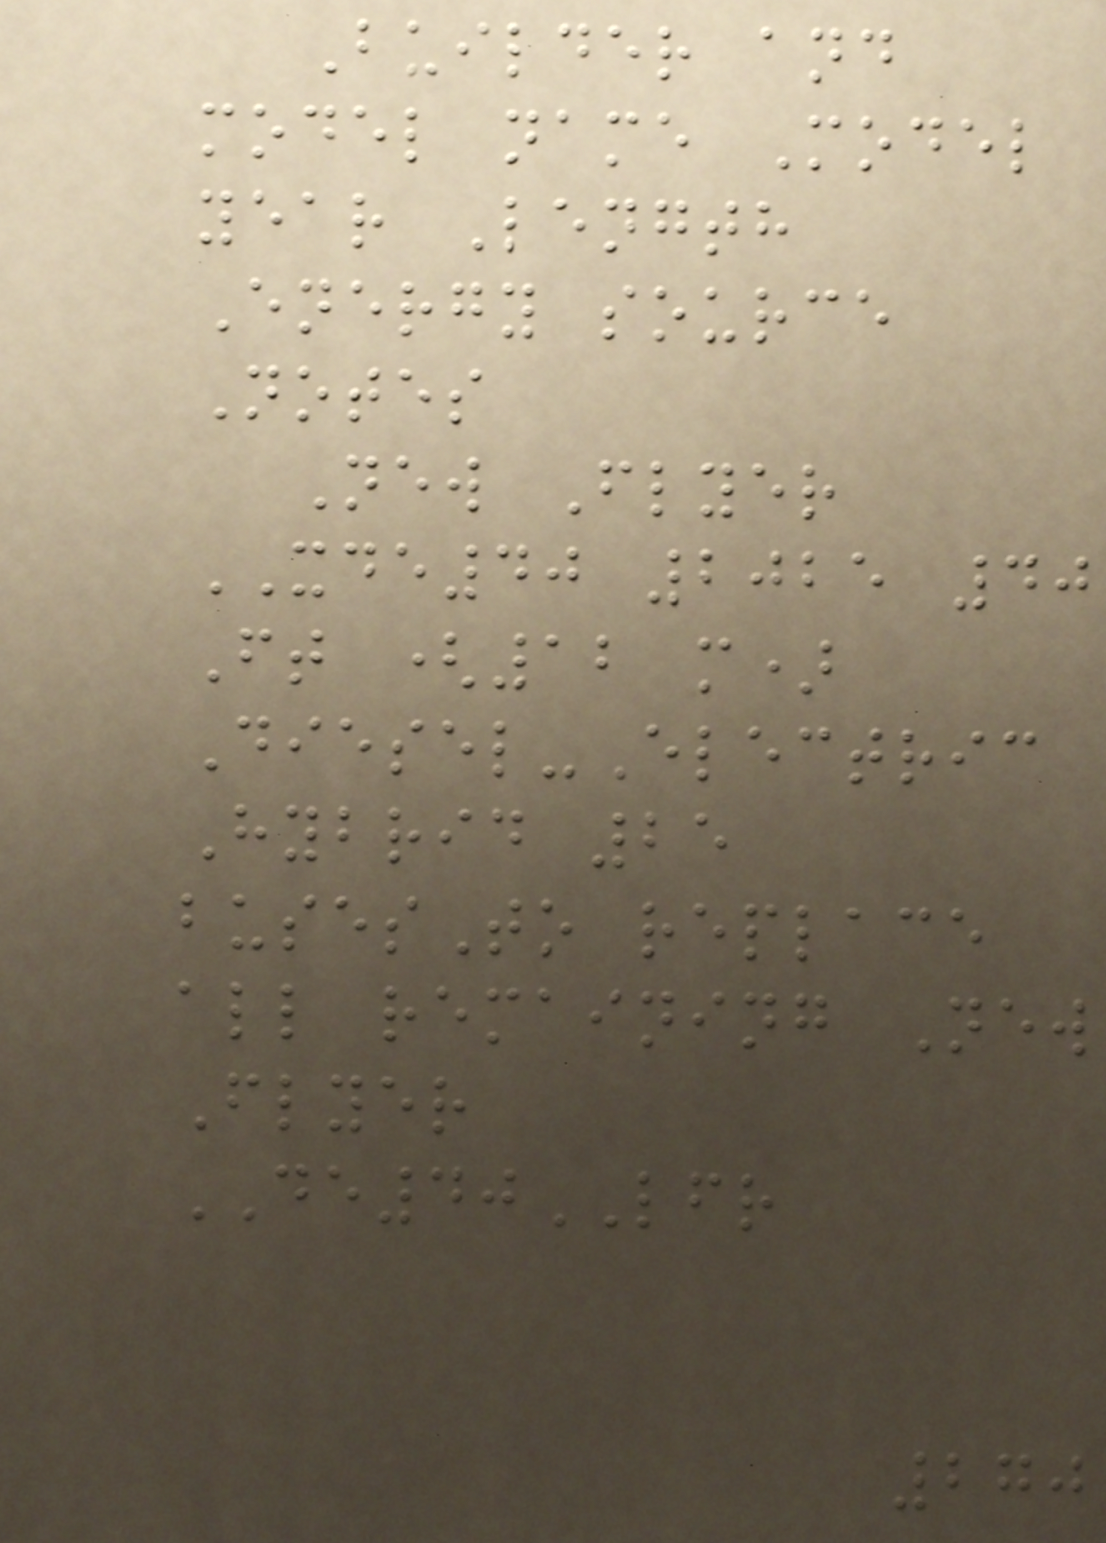Builder and
model name Model
year Length
Energy source
Notes
New Flyer
XDE40 2025 40
Ft (12 m)
Diesel-Electric
Hybrid 25
busesTo replace
all remaining New
Flyer
DE40LFR
270
